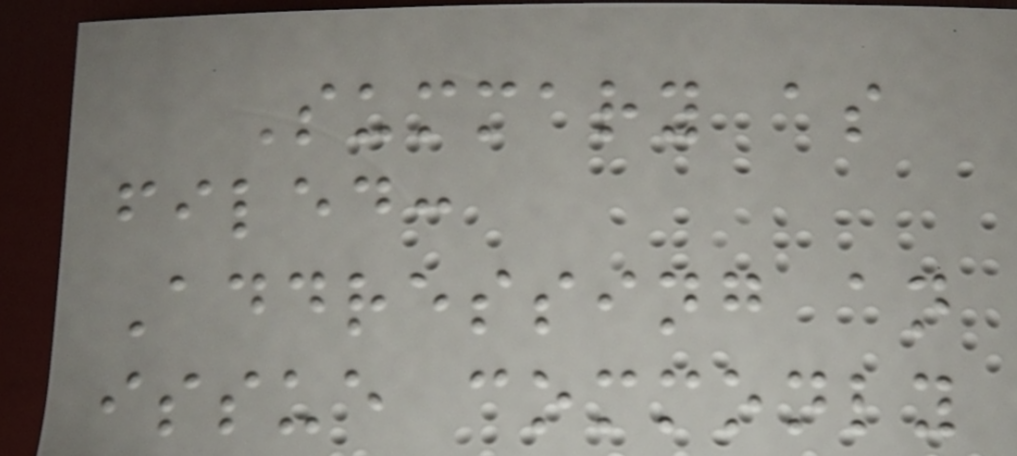Summary as
filed:
Addressing an
issue commonly
